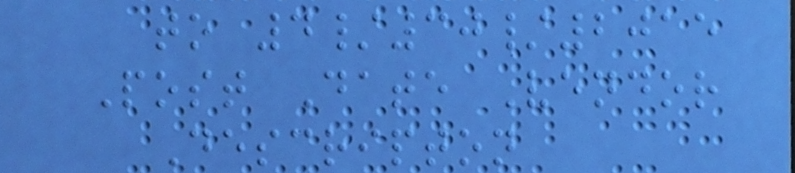to 4/30/2015
Post Date Vendor
Descripton
